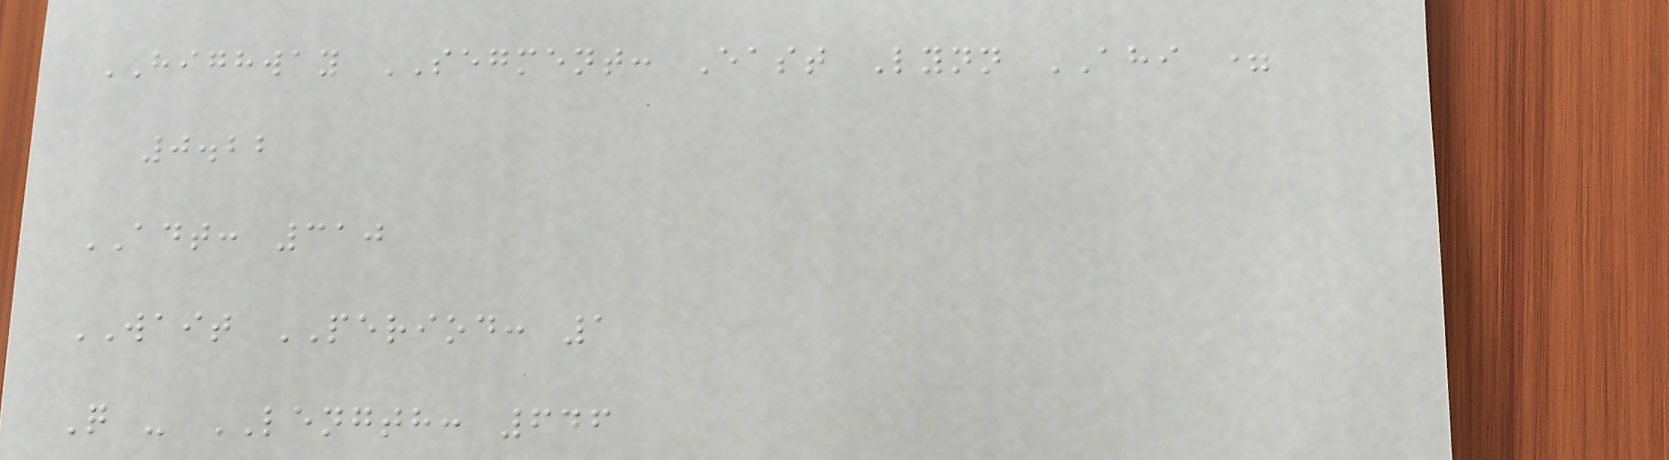HIGHWAY SEGMENT: East Lynn AHI =
0.22
ADT: 310
WAIT PERIOD: 1
Q - LENGTH: 646
